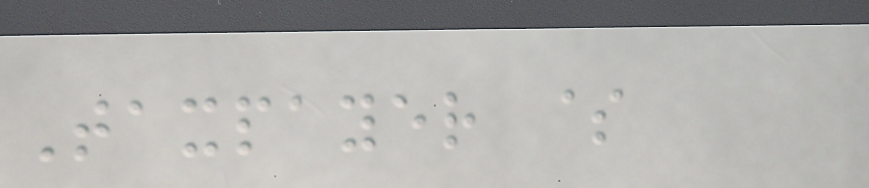Taxpayer $
